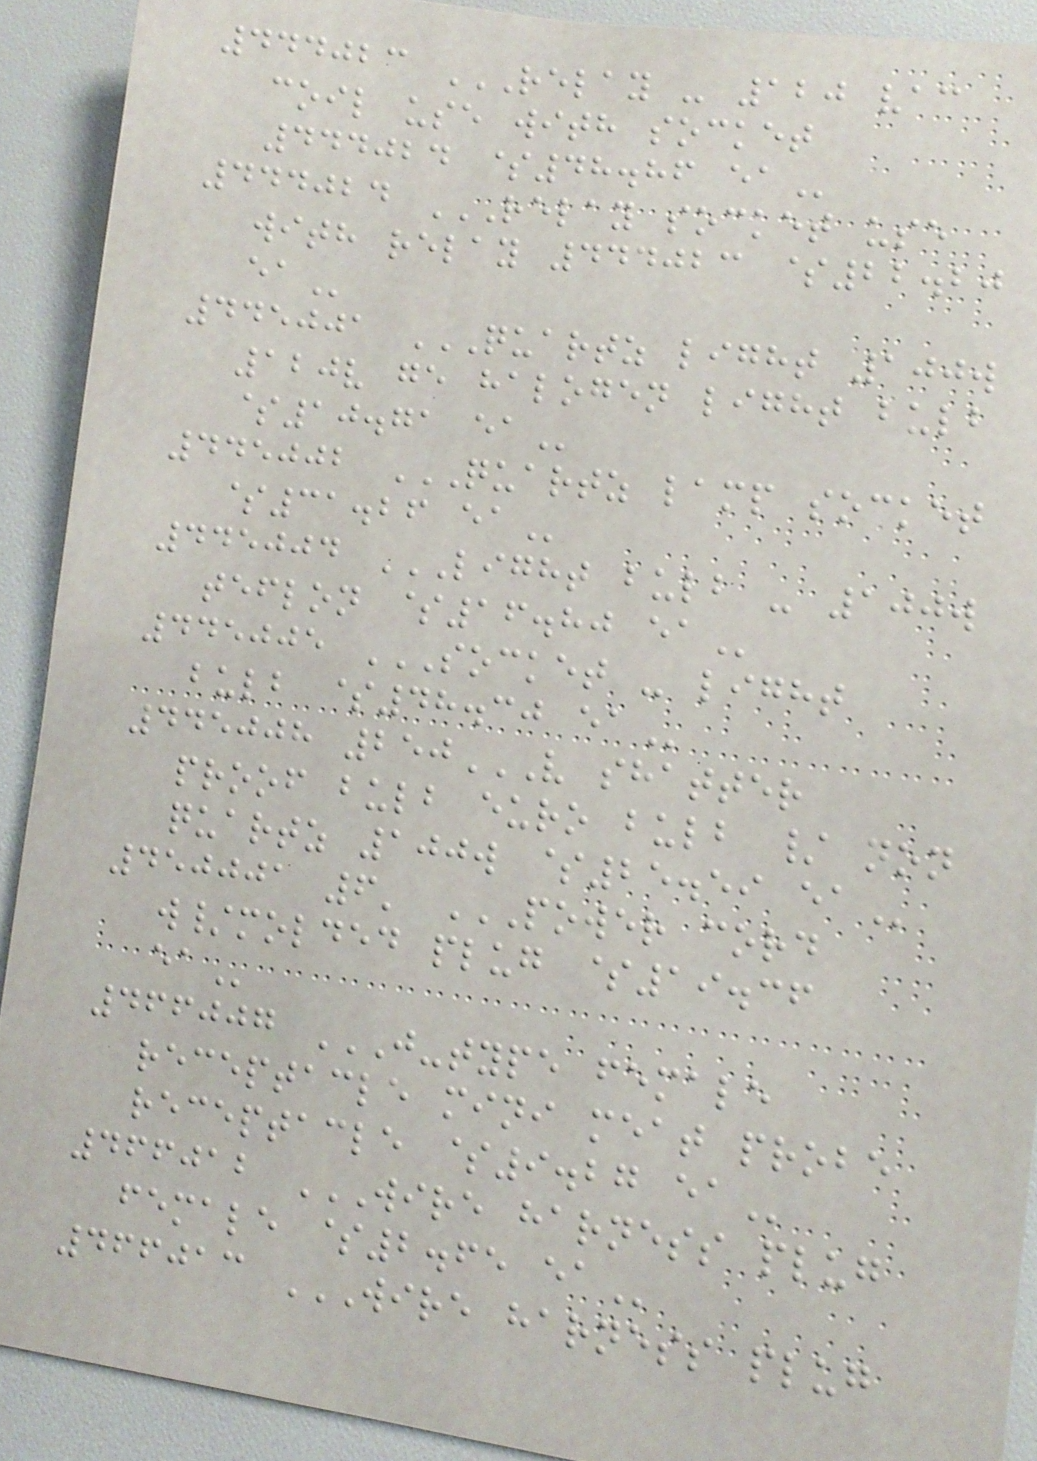444023 RELAY - 120 VAC
COIL USE WITH SOCKET
444024 $48.86 EA
444024 RELAY SOCKET USE
WITH RELAY 444023 $22.20
EA
445001 QUARTZ LIGHT 100W
120V GE HALOGEN LIGHT BULB
$10.71 EA
445002 QUARTZ LAMP SOCKET
$31.26 EA
445004 LIGHT BULB - 100W
TEFLON $16.80 EA
445005 SOCKET - LIGHT
BULB $48.30 EA
445008 250V SHATTER
PROOF BULB EURO BULB / NON
QUARTZ 100W $25.59 EA
450001 6' POWER CORD
W/MOLDED PLUG $19.36
EA
466007 J-TYPE FEMALE
RECEPTACLE MINI MEAT PROBE
RECEPTACLE $9.27 EA
466012 WIRE HARNESS PLUG
FEMALE $2.65 EA
466013 WIRE HARNESS PLUG
